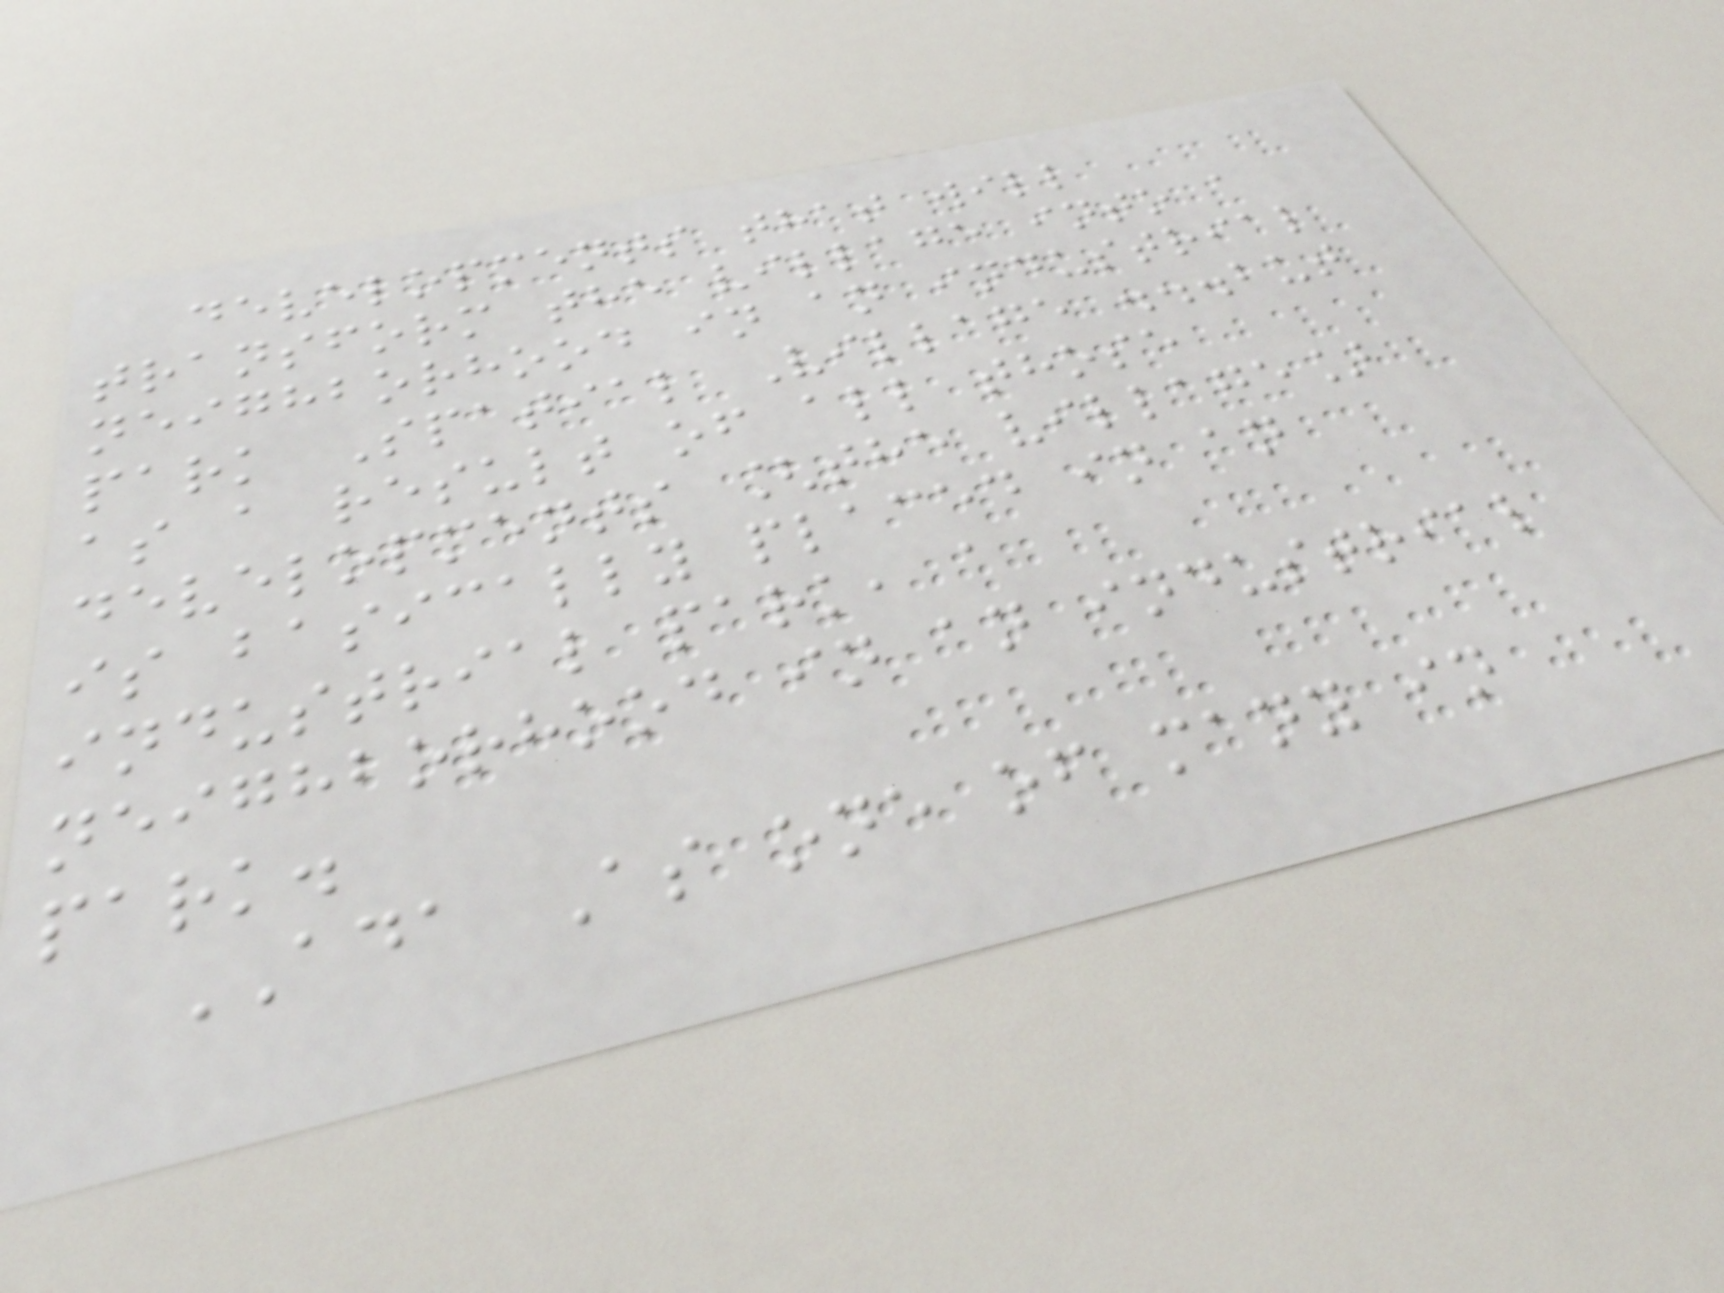developments that will
transform the village into a
neighborhood in an industrial
park Spatial Village ...but
as a result of all those
developments [the village]
is basically placed in an
industrial park, a
neighborhood in an industrial
park.
ADA As one of many in
